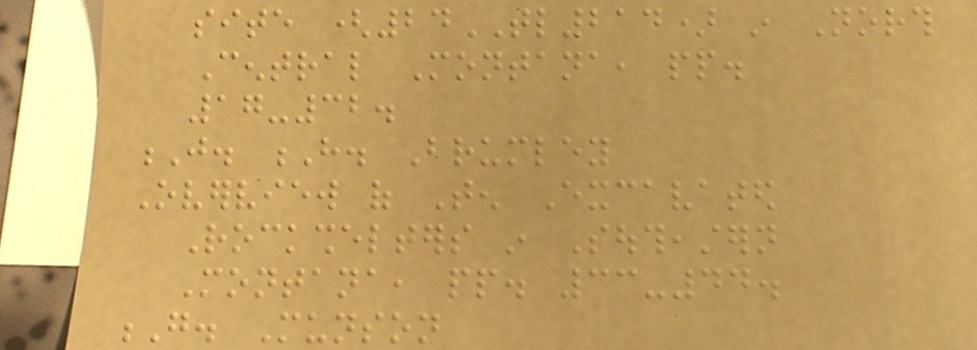site (24TL214) in North
Central Montana, pp.
17-32.
J. H. Brumley
Overview of Ten Excavated
Rockshelters in Southeastern
Montana, pp. 33-44.
G. Munson
